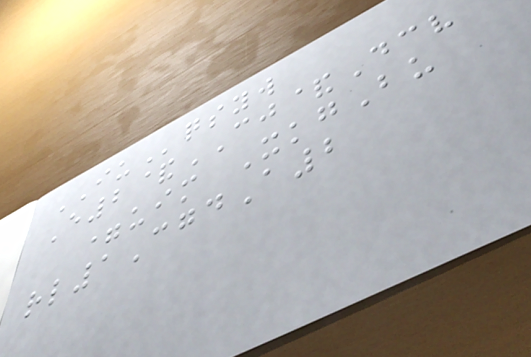IUqsyw
E2&CJ&Dcv
=uim XkgBu
rl1CgdA2
